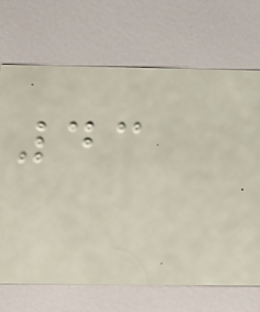43
